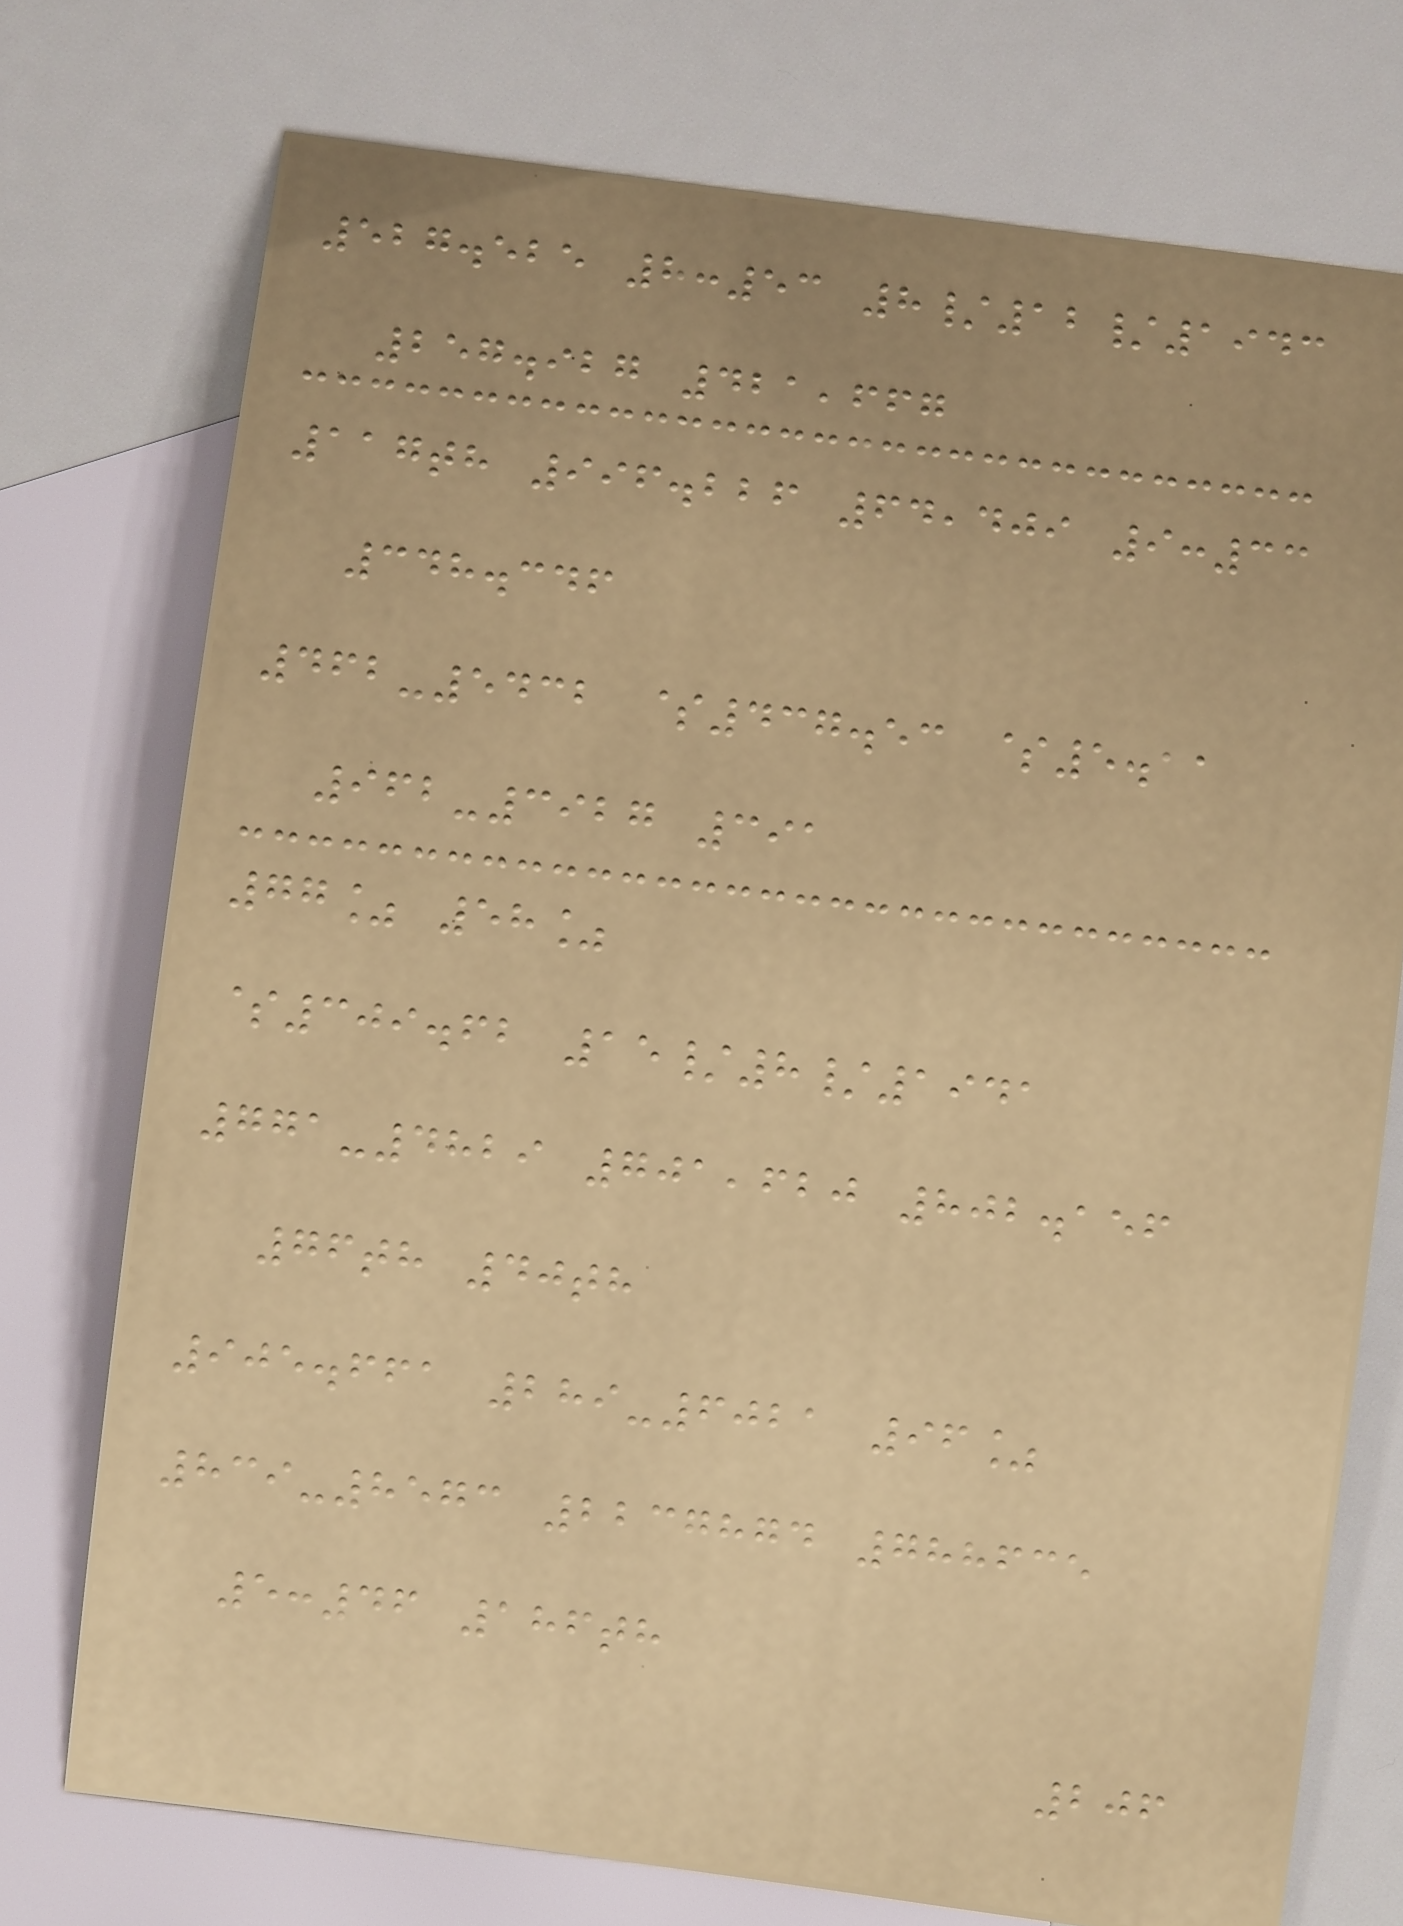527.525 8:53 8/12/1943
257.927 421,667
117th 996.226 64,409 9:33
348.346
462-5432 $437.53 $5.11
962-3927 391
77% 58%
$309.62 15/8/1941
771-4829 701,620 802.156
76th 40th
905.661 289-6021 96%
839-8573 2237874 788635
5:46 186th
206
